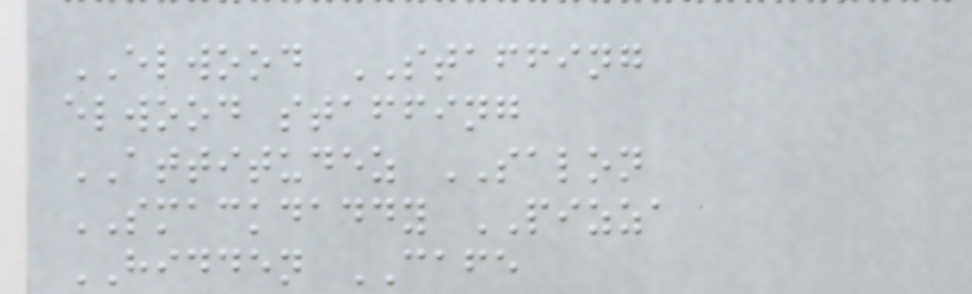ELWOOD STAFFING
elwood staffing
ATTITUDEZ SALON
SMACKDADDY PIZZA
HIDDEN CAFE
